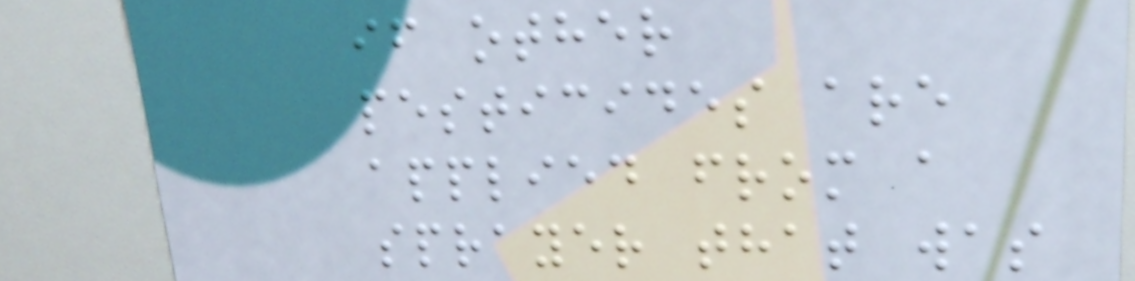if other
pesticides are
applied from a
sprayer that was
